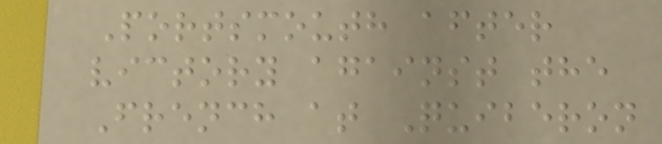Portsmouth after
victory against the
French at Quiberon
